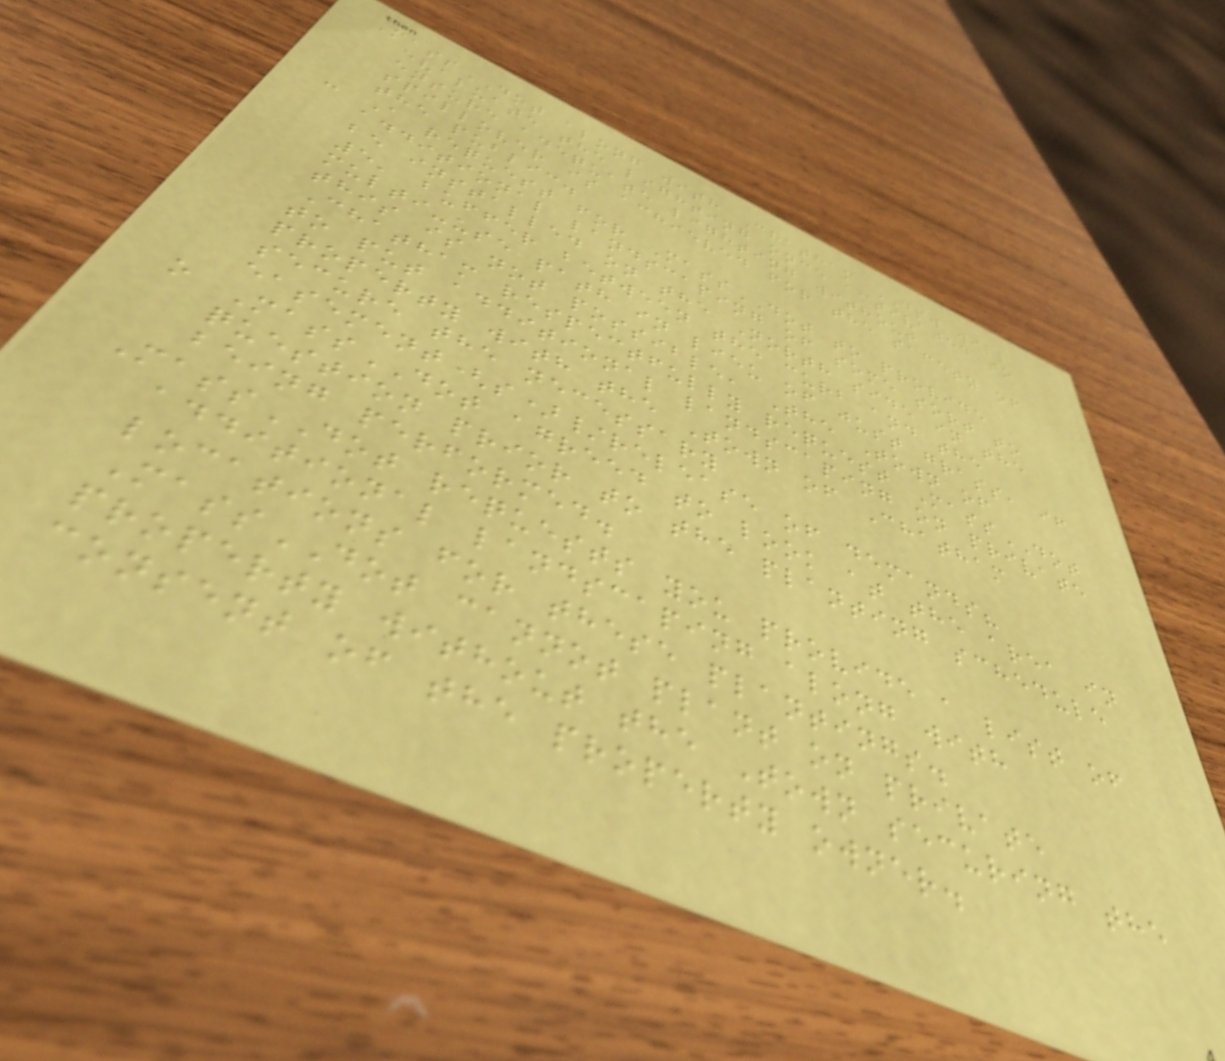MassDOT along with Chatham DPW will
evaluate the lighting once activated to
ensure adequate lighting without
spillover is achieved for the safety of
the public.
- A request for MassDOT to provide
additional landscaping of some sort to
be installed on the North side in the
5' buffer between the curb and the
multi-use path in lieu of just grass, if
this is not possible, The Town of
Chatham respectfully request MassDOT
to put additional landscaping on private
property with the Town of Chatham
secure the necessary
easement(s)/release of demands?
o MassDOT agreed to look at the area in
question prior to the planting schedule
being performed.
MassDOT requests you provide a list of
additional landscaping along with
locations for these plantings.
MassDOT cannot plant on private
property without the Town securing the
consent of the property owner.
